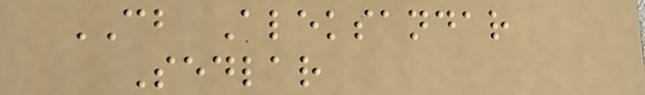CB Aleksandar
Sedlar
